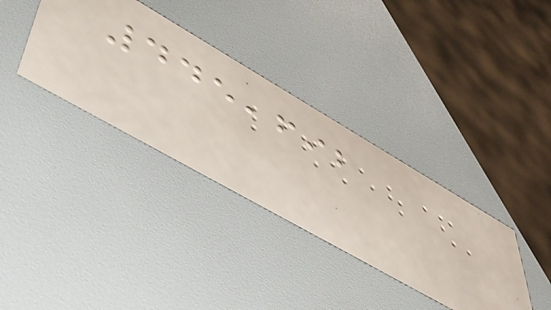445,692
